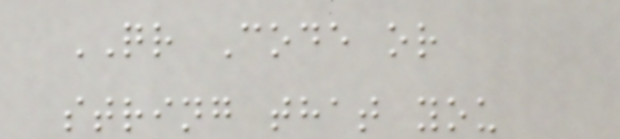QR Code or
string that you
